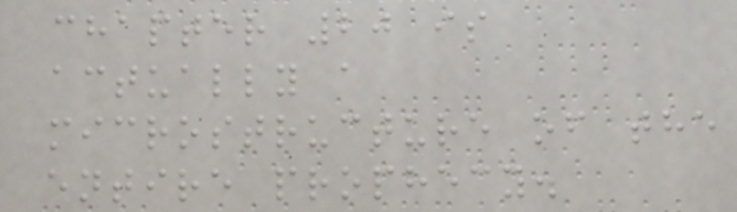chapter 20 is
actually a
microstructure of the
entire prophecy.
